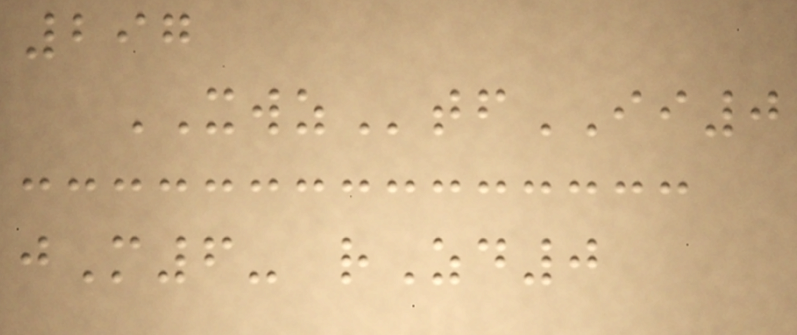297
XWZtfII0
jM6- rZd0
